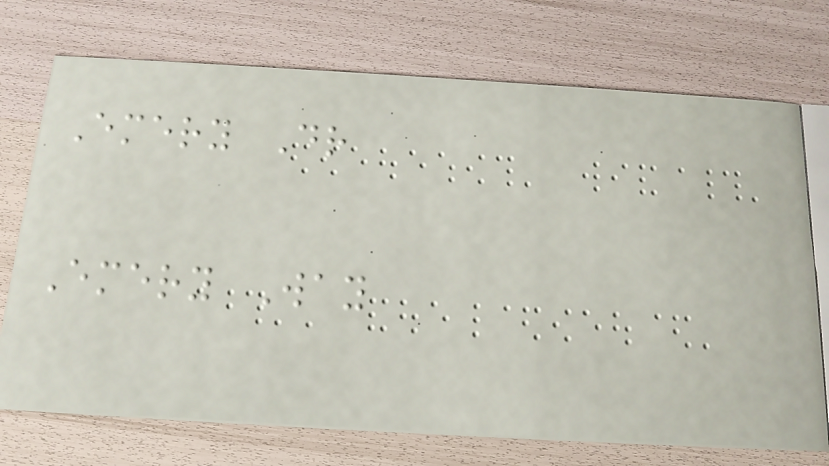Emery Dr
Emery Way
